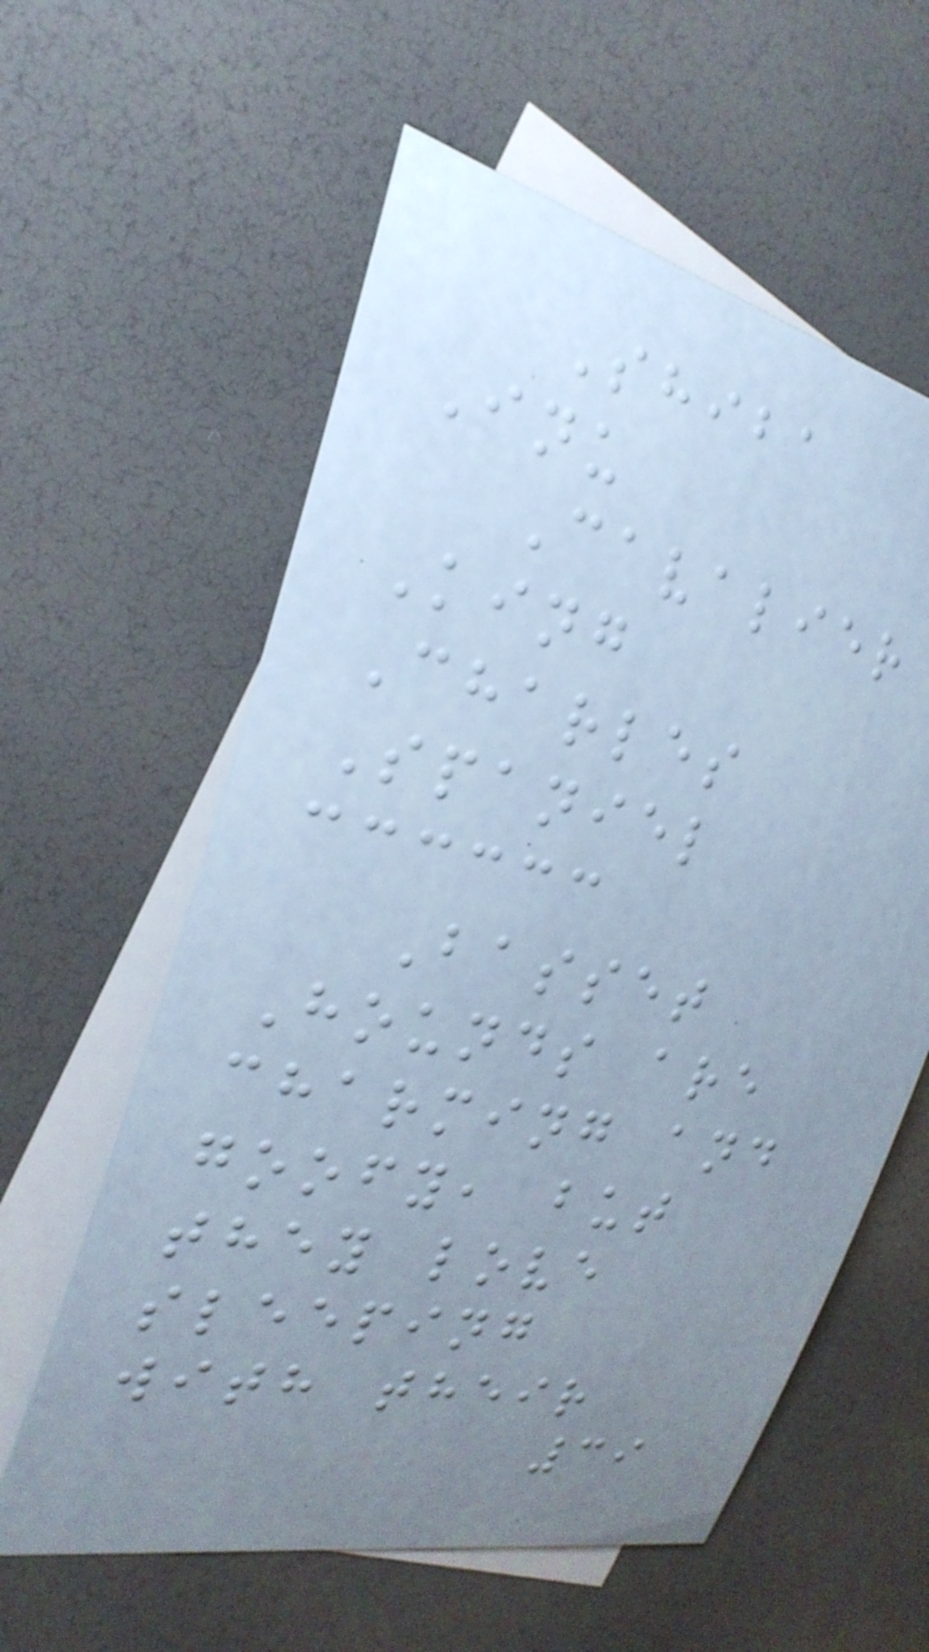Shiba
Inu
Cavalier
King
Charles
Spaniel
Basset
Hounds are
charming and
goofy, but
they love
sleeping
with their
39
